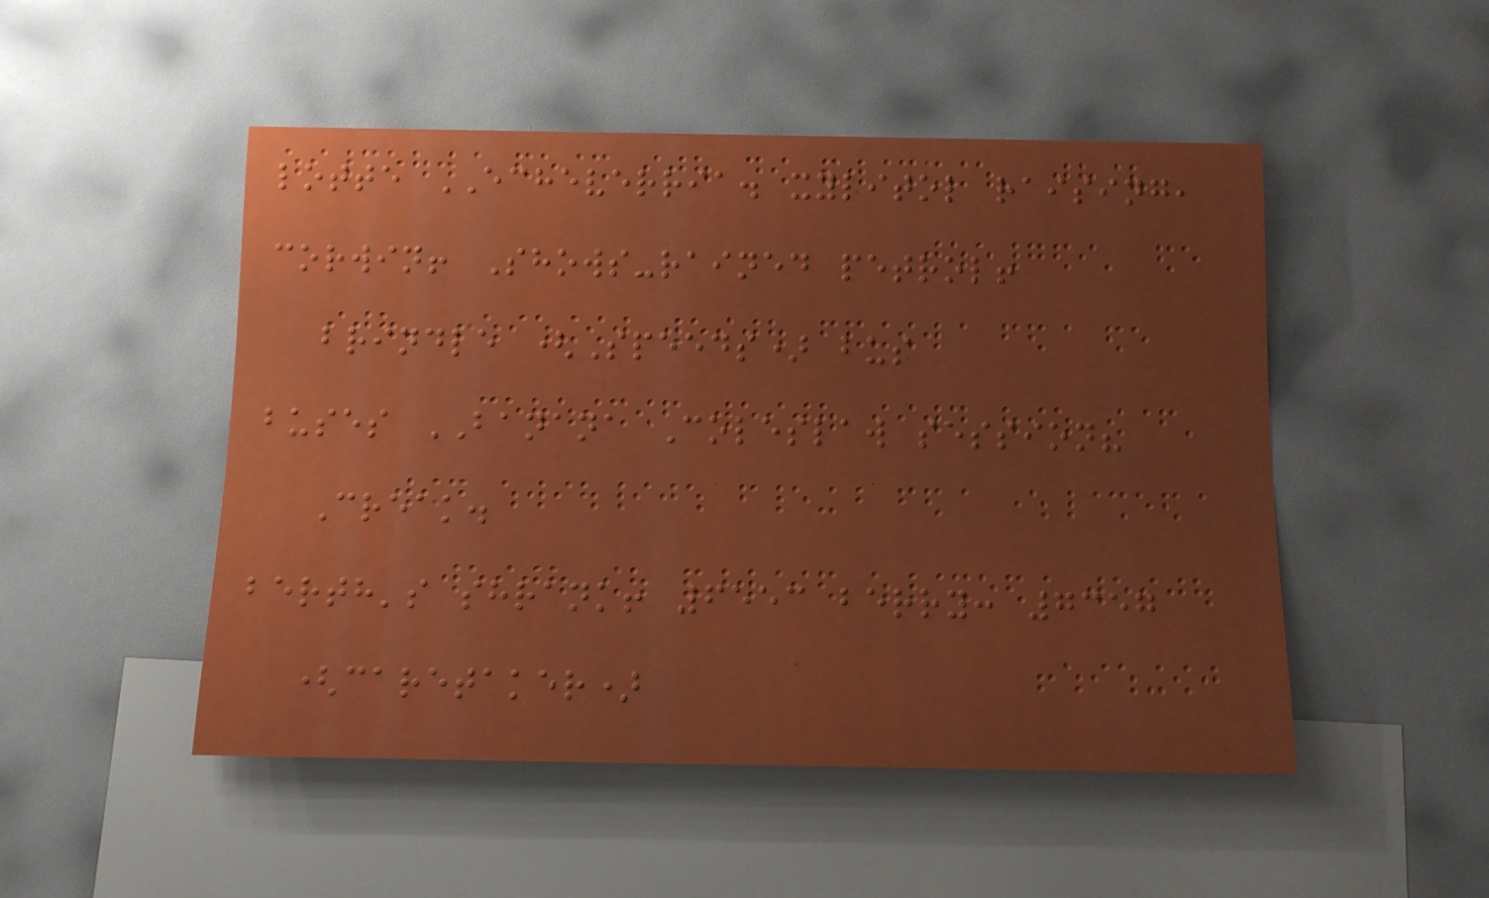lotte ECHEVERRIA. xylitol raising,
corwin! Shows-rained petrol!
brindle (Speeds) bus
buses BANANA Coleslaw session?
Creak.
berth's shrank! 6553 berry: 7357
(caretaker)
